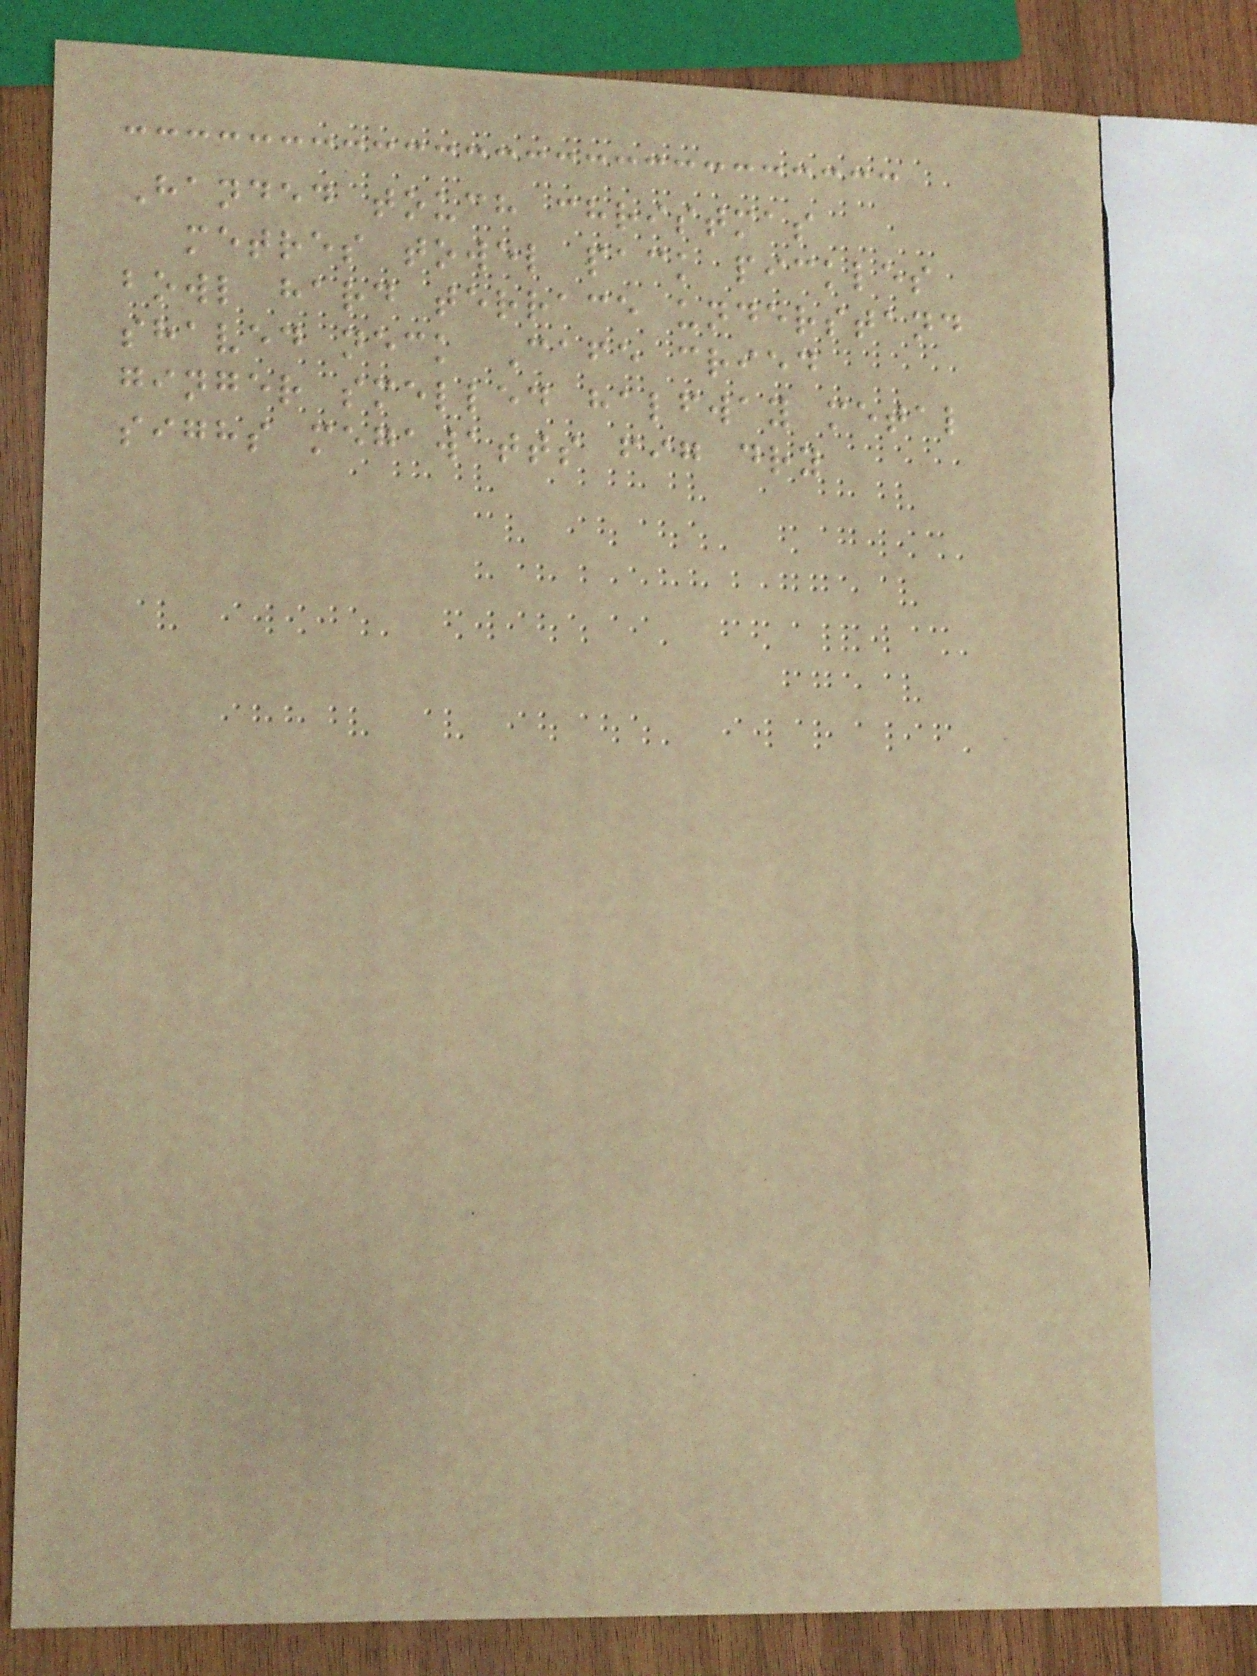Handed touch christmas
metres towel pack pickles
bowl hard terrace understand
shaved neck Cafe cried
ginger smelled halfway metal
sighs megawatts fig dry
